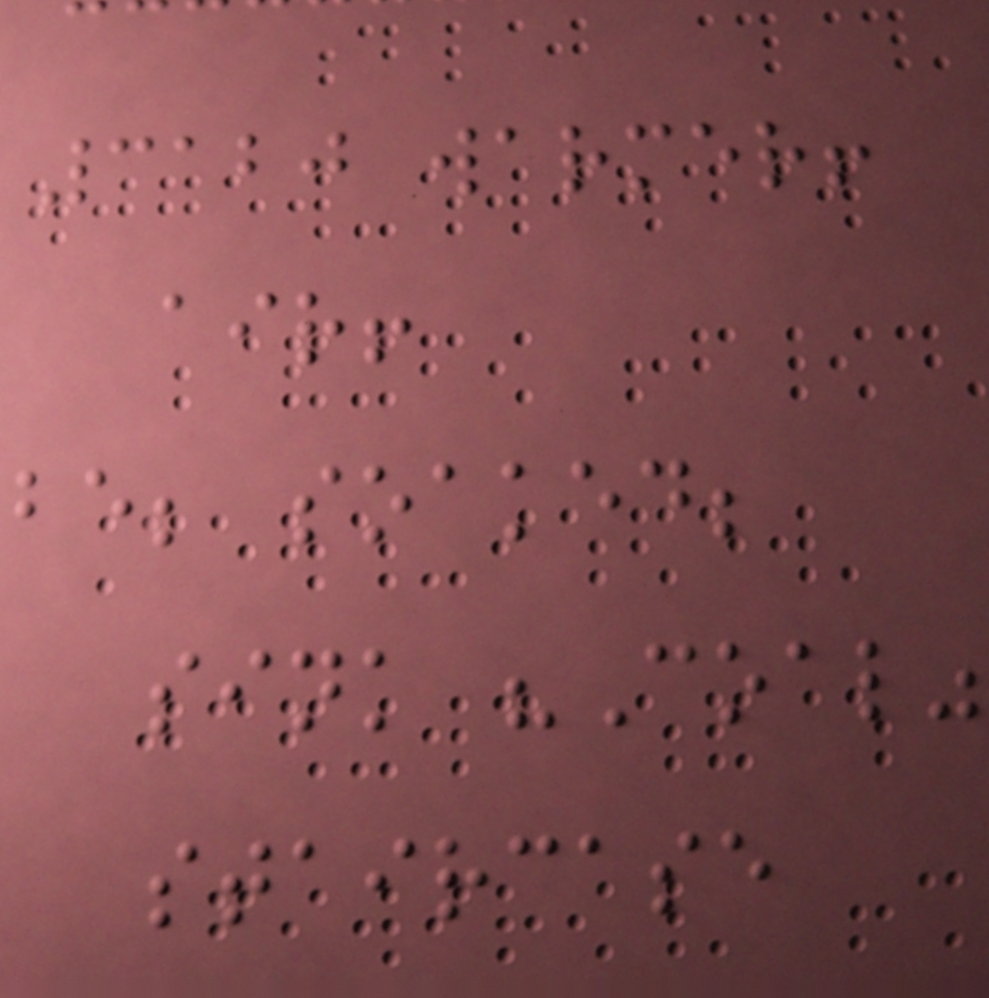3120 warmer!
air!
be; soaked;
sink "Coal"
staircase
